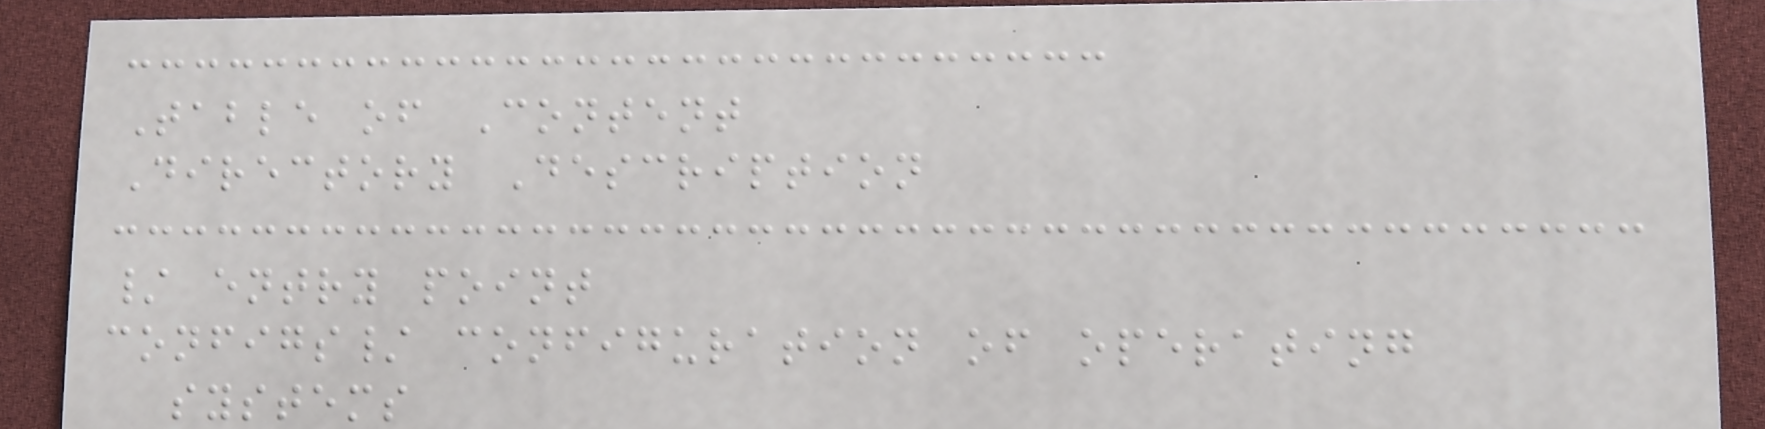Table of Content
Directory Description
/ entry point
configs/ configuration of operating
systems
